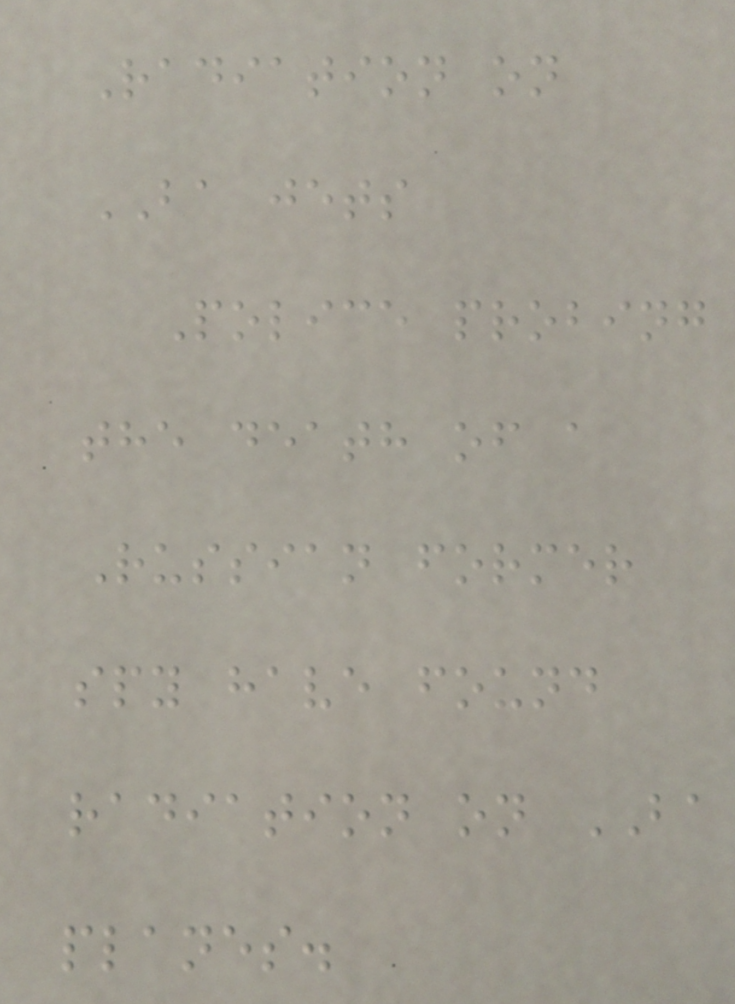Radiation on
BA jets
Police probing
the death of a
Russian former
spy have found
radiation on BA
planes.
